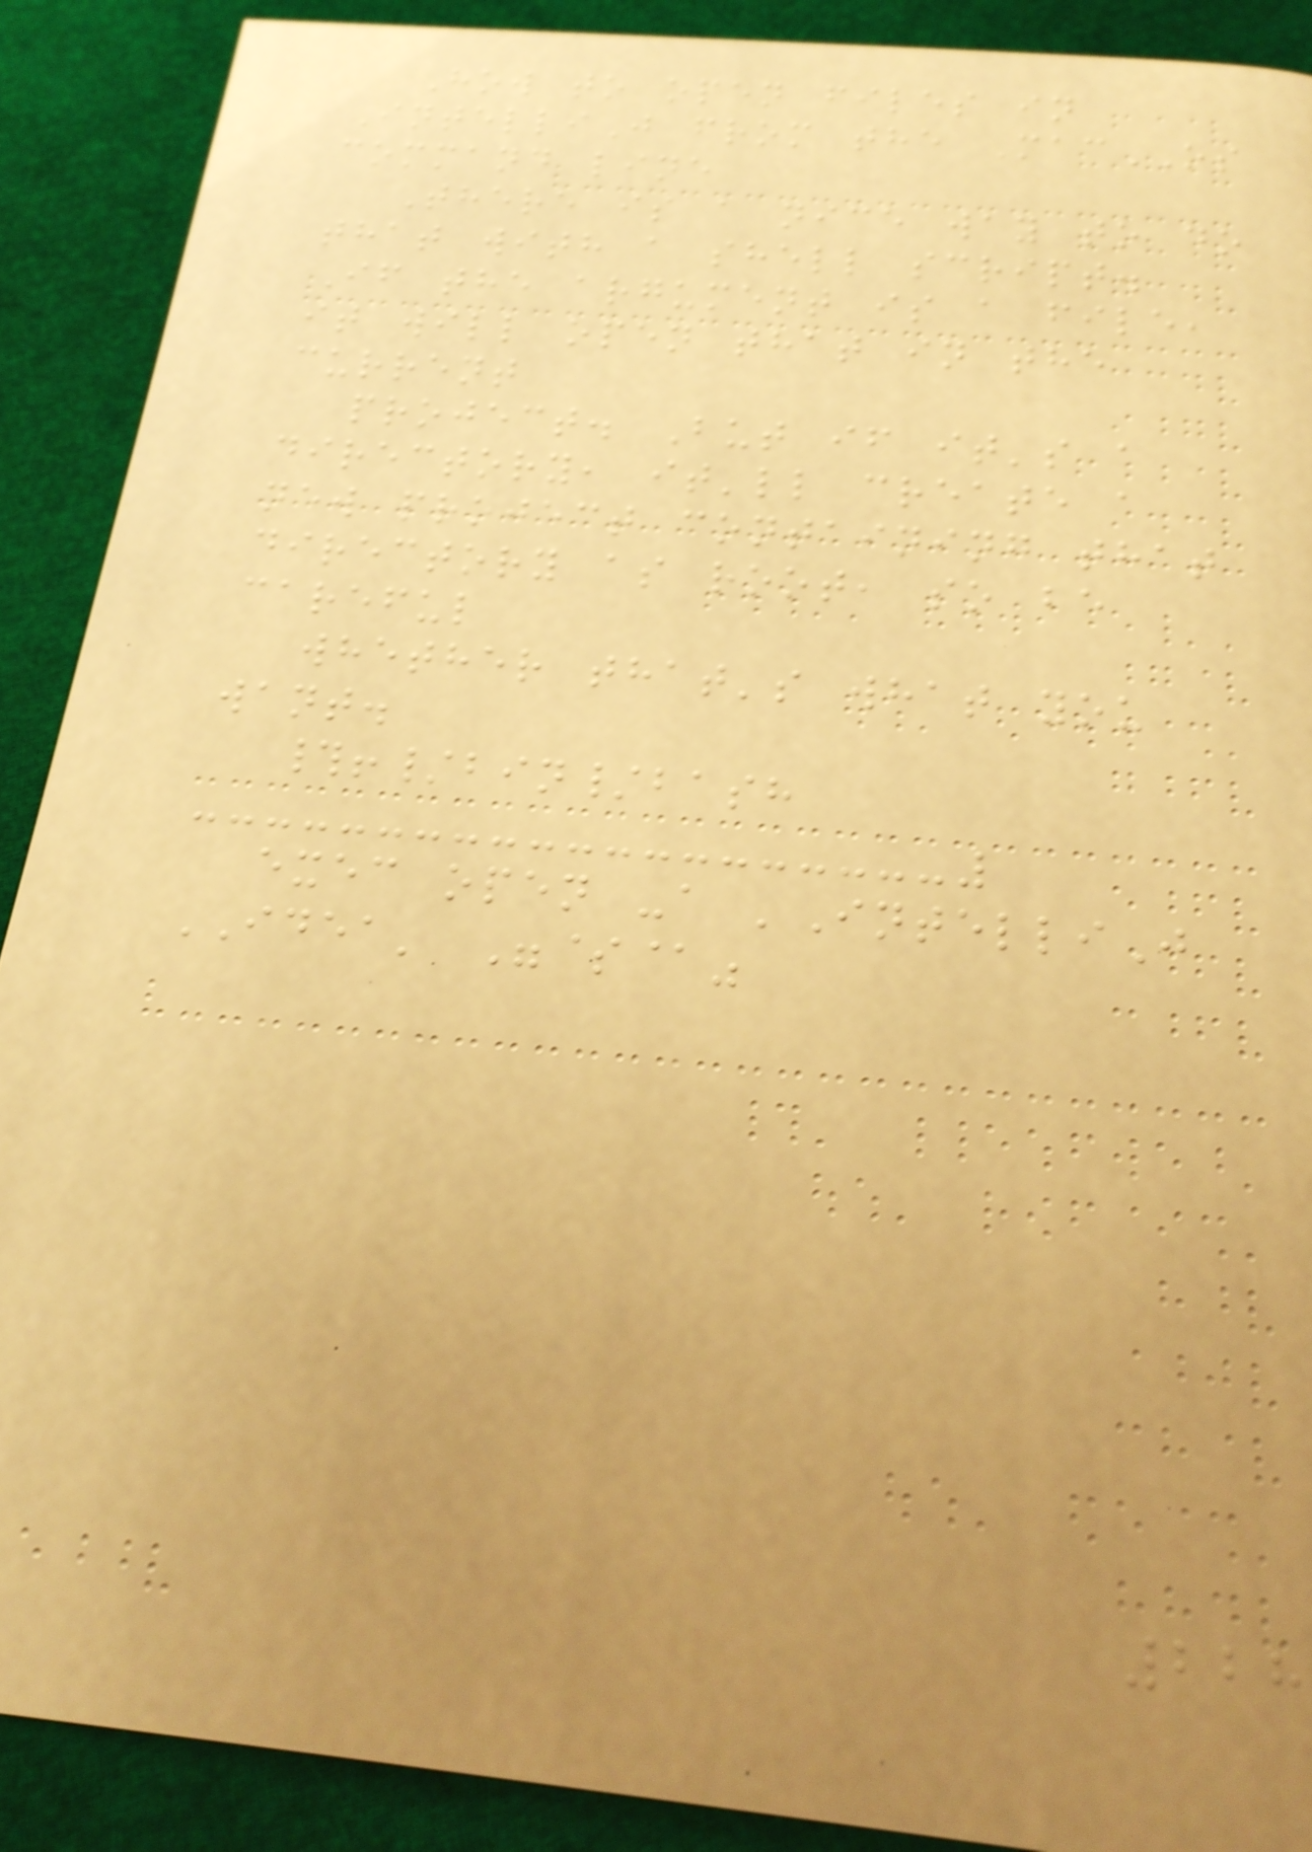How to open files in
IntelliJ from the MacOS
command line
There is a nice way to do
that with a shell script.
If the argument is a file,
it will open that in the
current
project. But if it's a
directory, it'll create a
new project containing that
directory as root, so be
careful
whether that's what you
want.
#!/bin/bash
exec open -a 'IntelliJ
IDEA' "$@"
228
